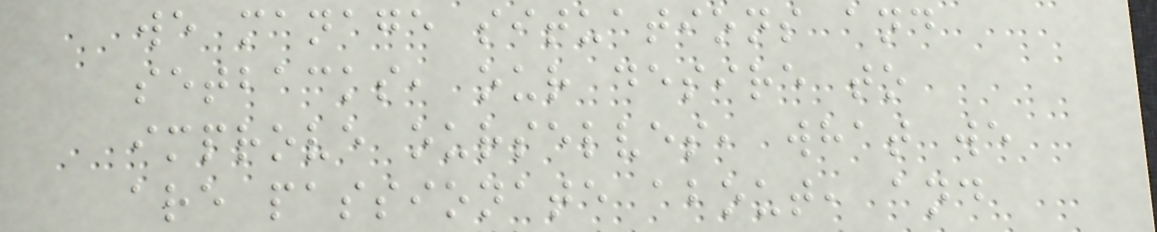we manage situations and
setbacks, our desire to
improve ourselves, what we
are passionate about, and
